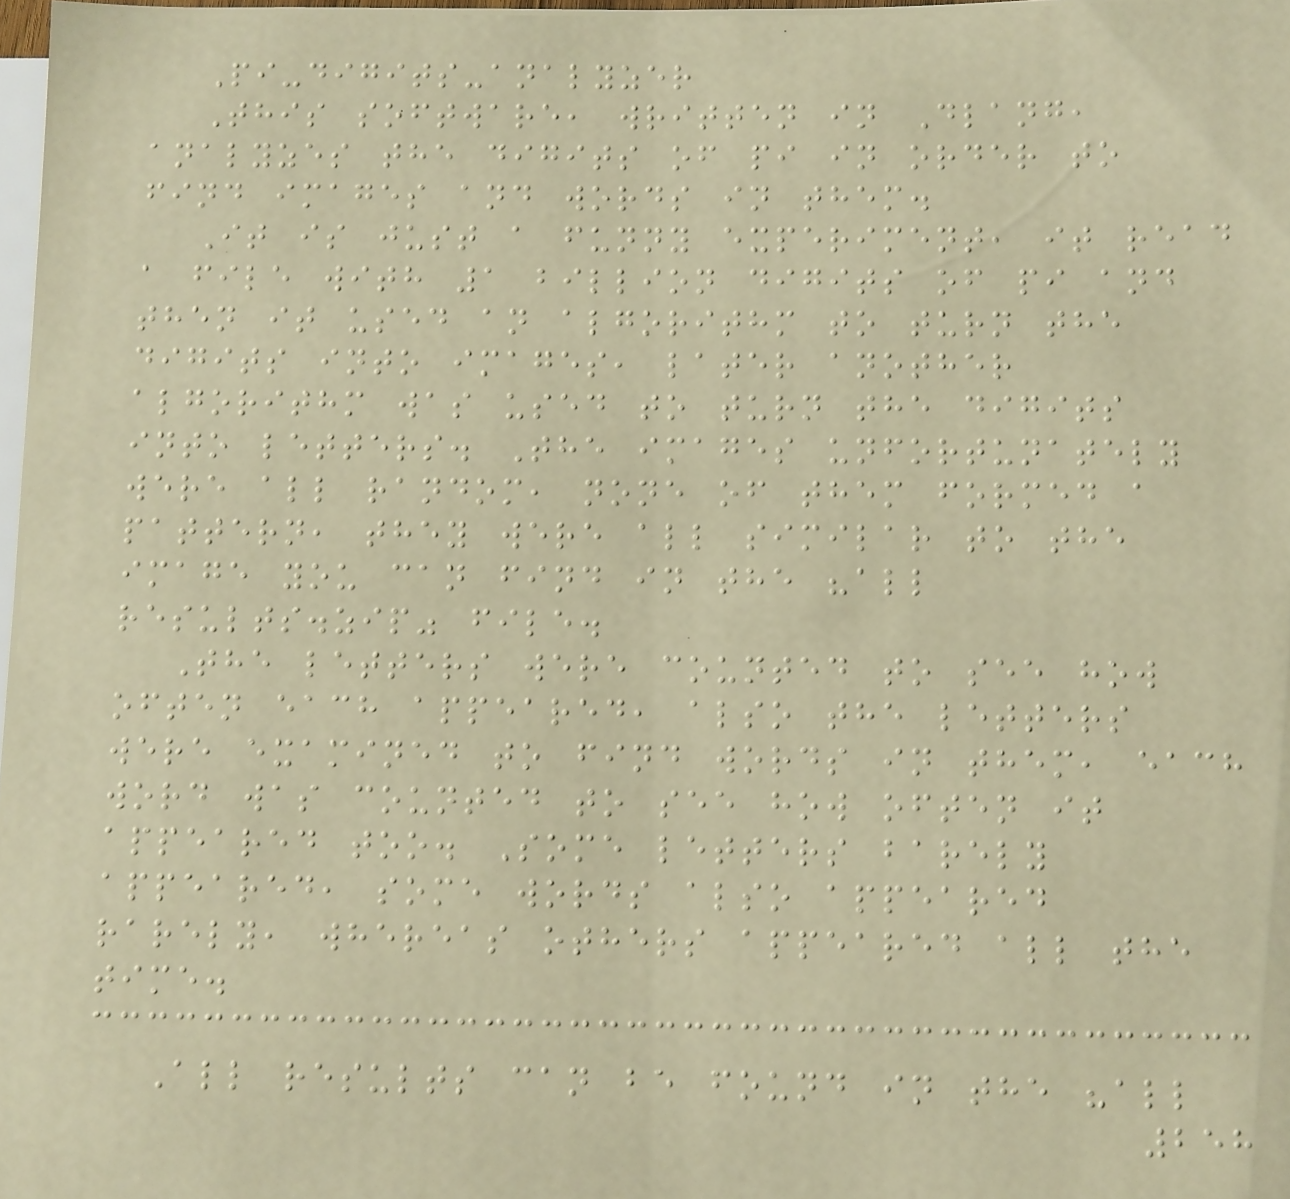Pi-digits-analyzer
This software, written in Dlang,
analyzes the digits of pi in order to
find images and words in them.
It is just a funny experiment, it read
a file with 1 billion digits of pi and
then it used an algorithm to turn the
digits into images, later another
algorithm was used to turn the digits
into letters. The images unfortunately
were all random, none of them formed a
pattern, they were all similar to the
image you can find in the "all
results.zip" file.
The letters were counted to see how
often each appeared, also the letters
were examined to find words in them, each
word was counted to see how often it
appeared too. Some letters barely
appeared, some words also appeared
rarely, whereas others appeared all the
time.
All results can be found in the "all
258
